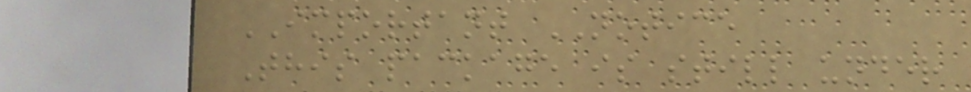IMPORTANT NOTICE
This package is still under
